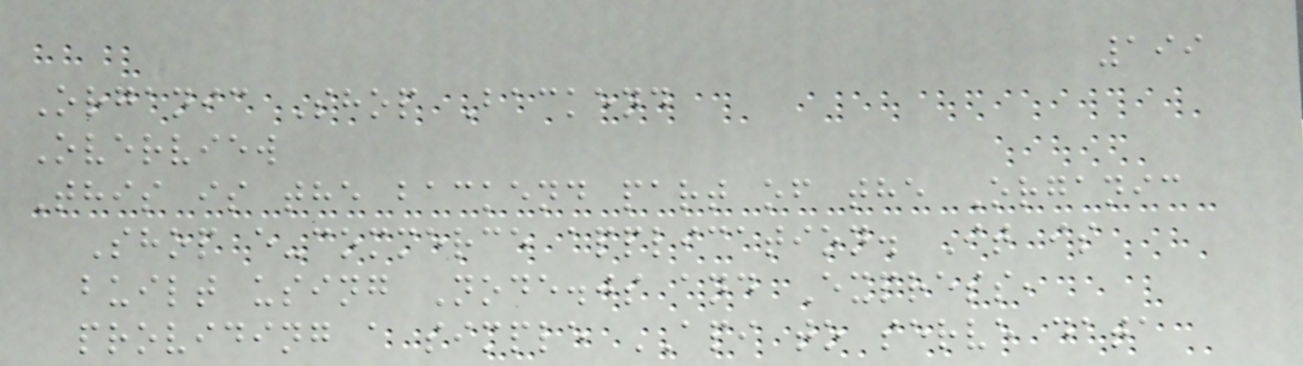199
Organic Shop Backend
Overview
This is the backend part of the Organic
Shop e-commerce application. It is
built using Node.js and Express,
providing a simple API to serve data
